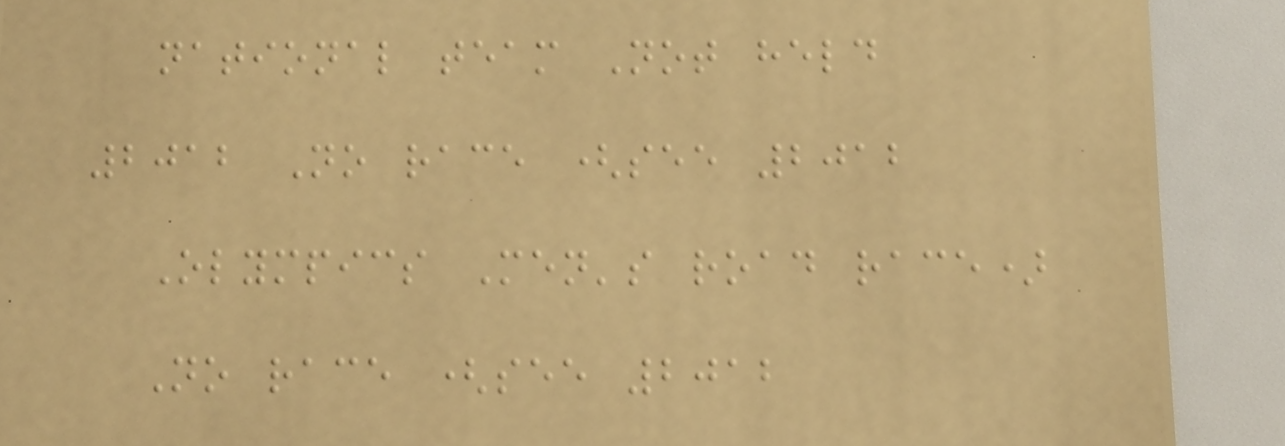national team Not held
2012 No race (see 2012
Olympics Men's road race)
No race (see 2012
